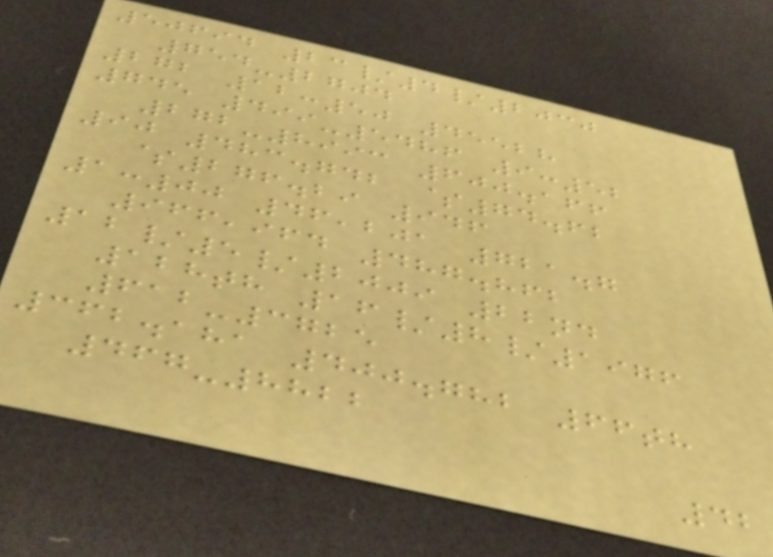50694 23/4/2030
754-2704
272 12:50 45528
745 499-5486 9:52
272-8993 600.166
90 483.742 $74.62
$276.29 946
1:00 46,201 721.7
966,964 487.862
12/5/2009 22nd
128th 16/8/1976
612-3725
362.181 400.782 66th
467-8822
42
